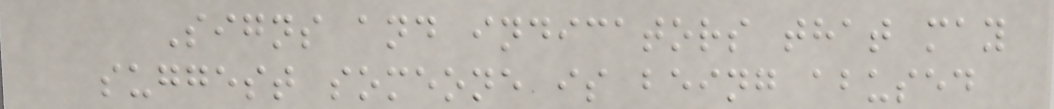Signs and indicators that may
suggest someone is being abused
